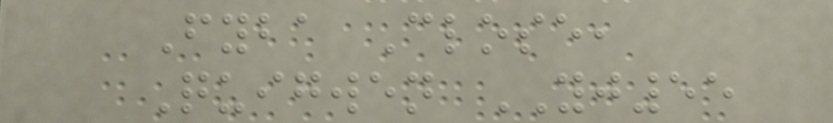Fyba Close,
Quigwen YJ55
